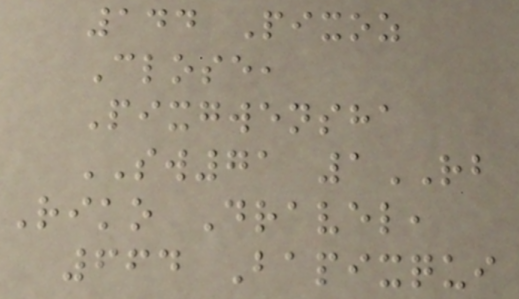144 Pixoz
Close,
Pixgwensha
SW71 1RB
Riko Dravel,
664 Bapixqui
